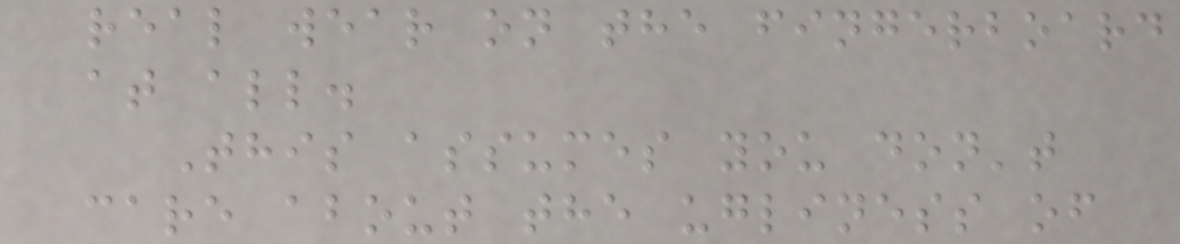real wear on the fingerboard
at all.
This assumes you don't
care about the ugliness of
